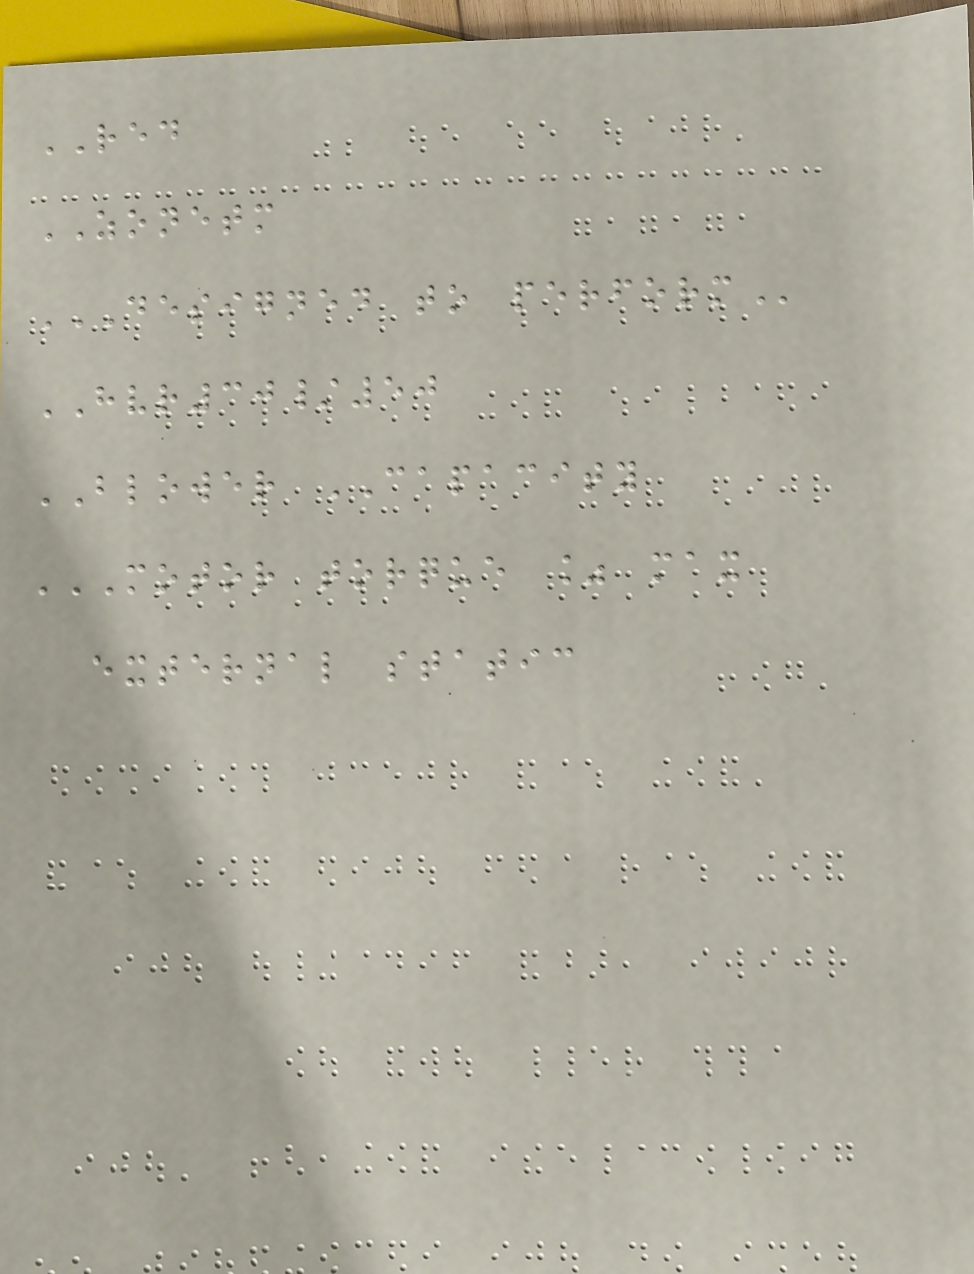RED
ZONETM
DESIGNED TO PERFORM
HVR30/50
BLOWER CAPACITY
MOTOR TORQUE % MAX
EXTERNAL STATIC
